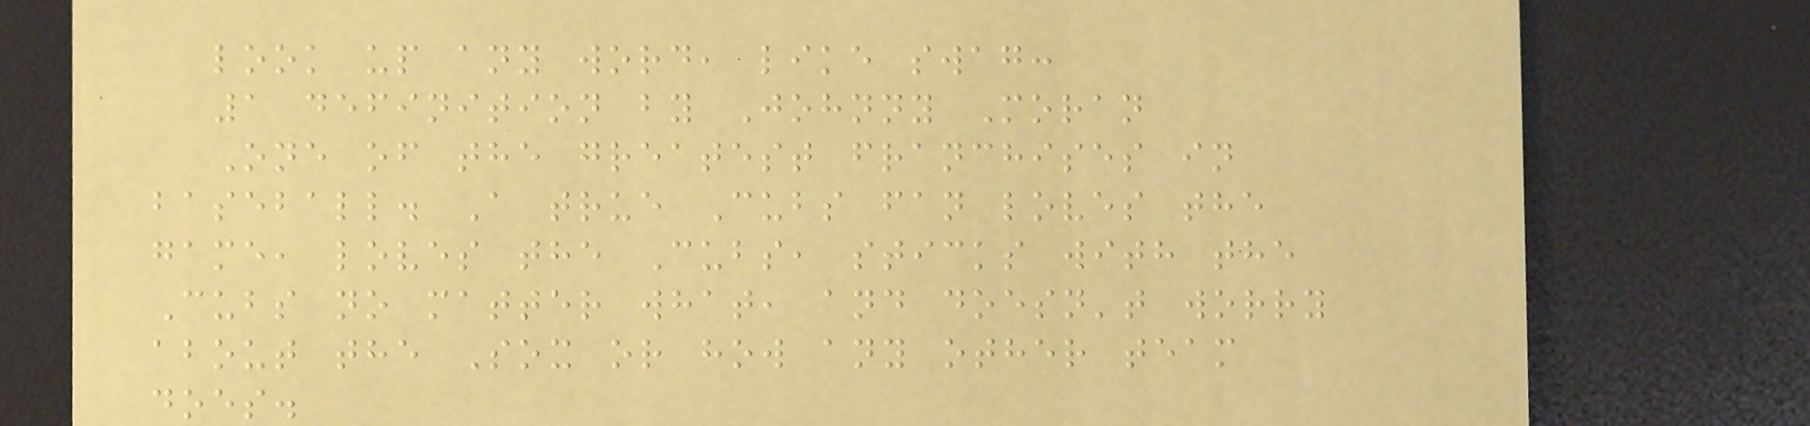look up any word, like swag:
1 definition by Johnny Moran
One of the greatest franchises in
baseball. A true Cubs fan loves the
game, loves the Cubs, sticks with the
Cubs no matter what, and doesn't worry
about the Sox or how any other team
does.
